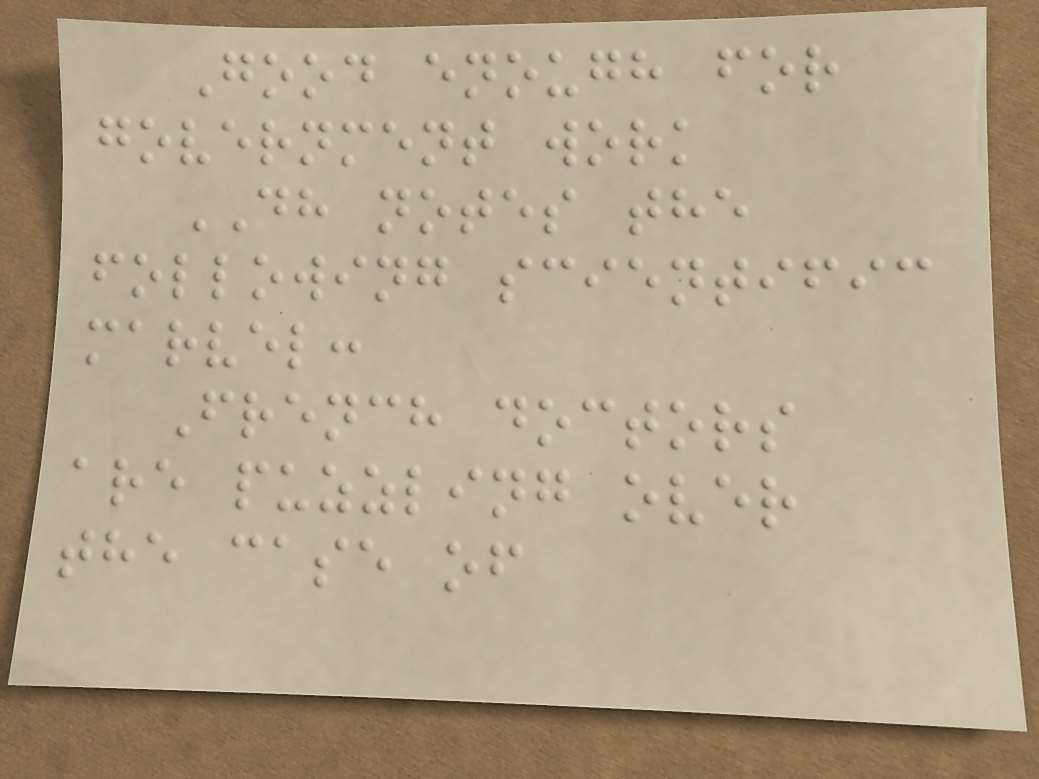Good enough for
government work
DH notes the
following scientific
marvel:
French doctors
are puzzling over
the case of
